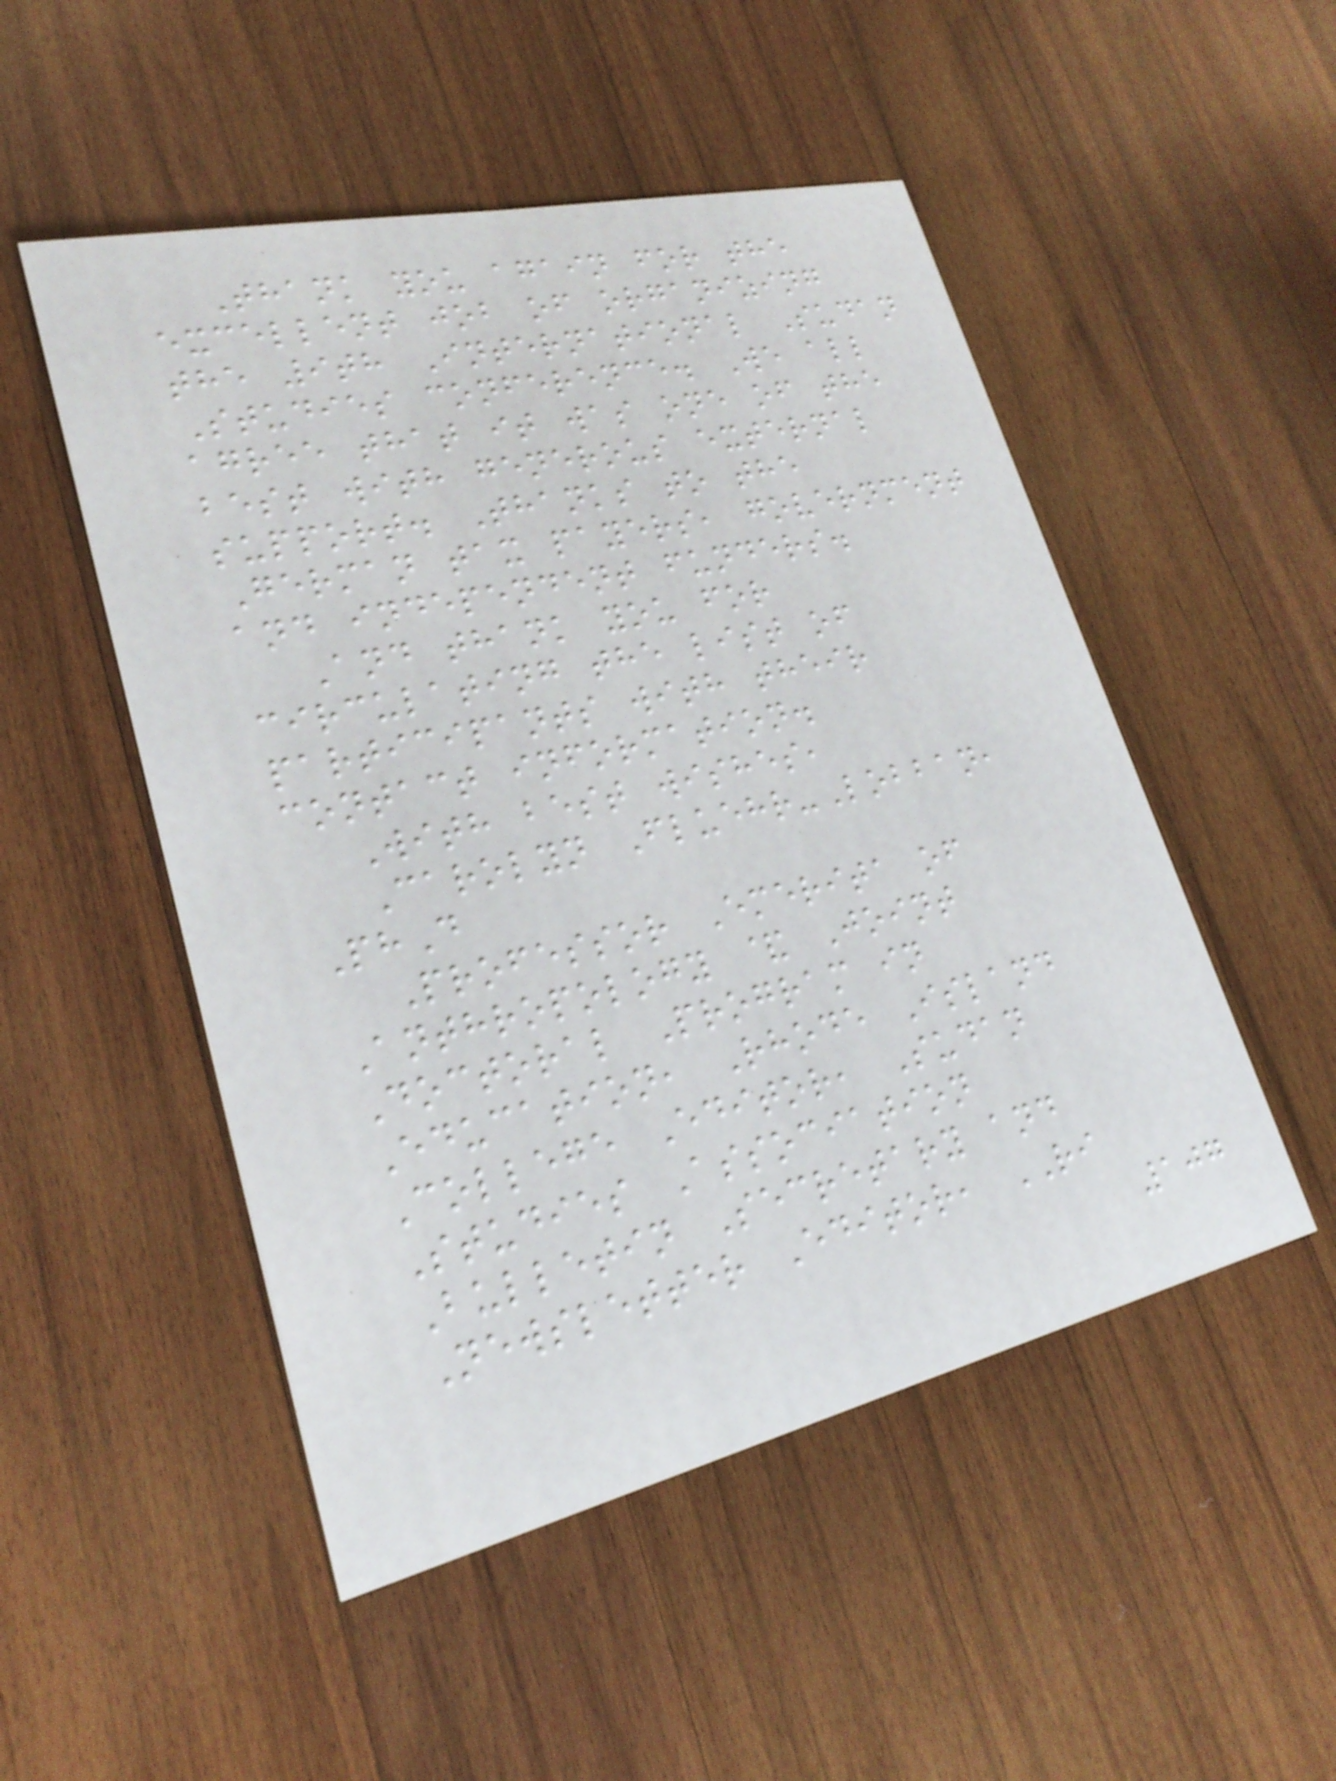Thank you again for the
excellent job of organizing
the 9th International Sudan
Studies conference. We all
agree that it was one of the
best with generous external
support. Thanks to the
German tax payers, government
and independent funders.
And thank you for
circulating the list of
participants with their
contact information.
With best wishes,
Carolyn Fluehr-Lobban,
PhD
Professor Emerita of
Anthropology & Joint
Doctoral Program in
Education, Rhode Island
College Editor, Sudan
Studies Association
Bulletin Secretary and
Newsletter Editor, RI
107
